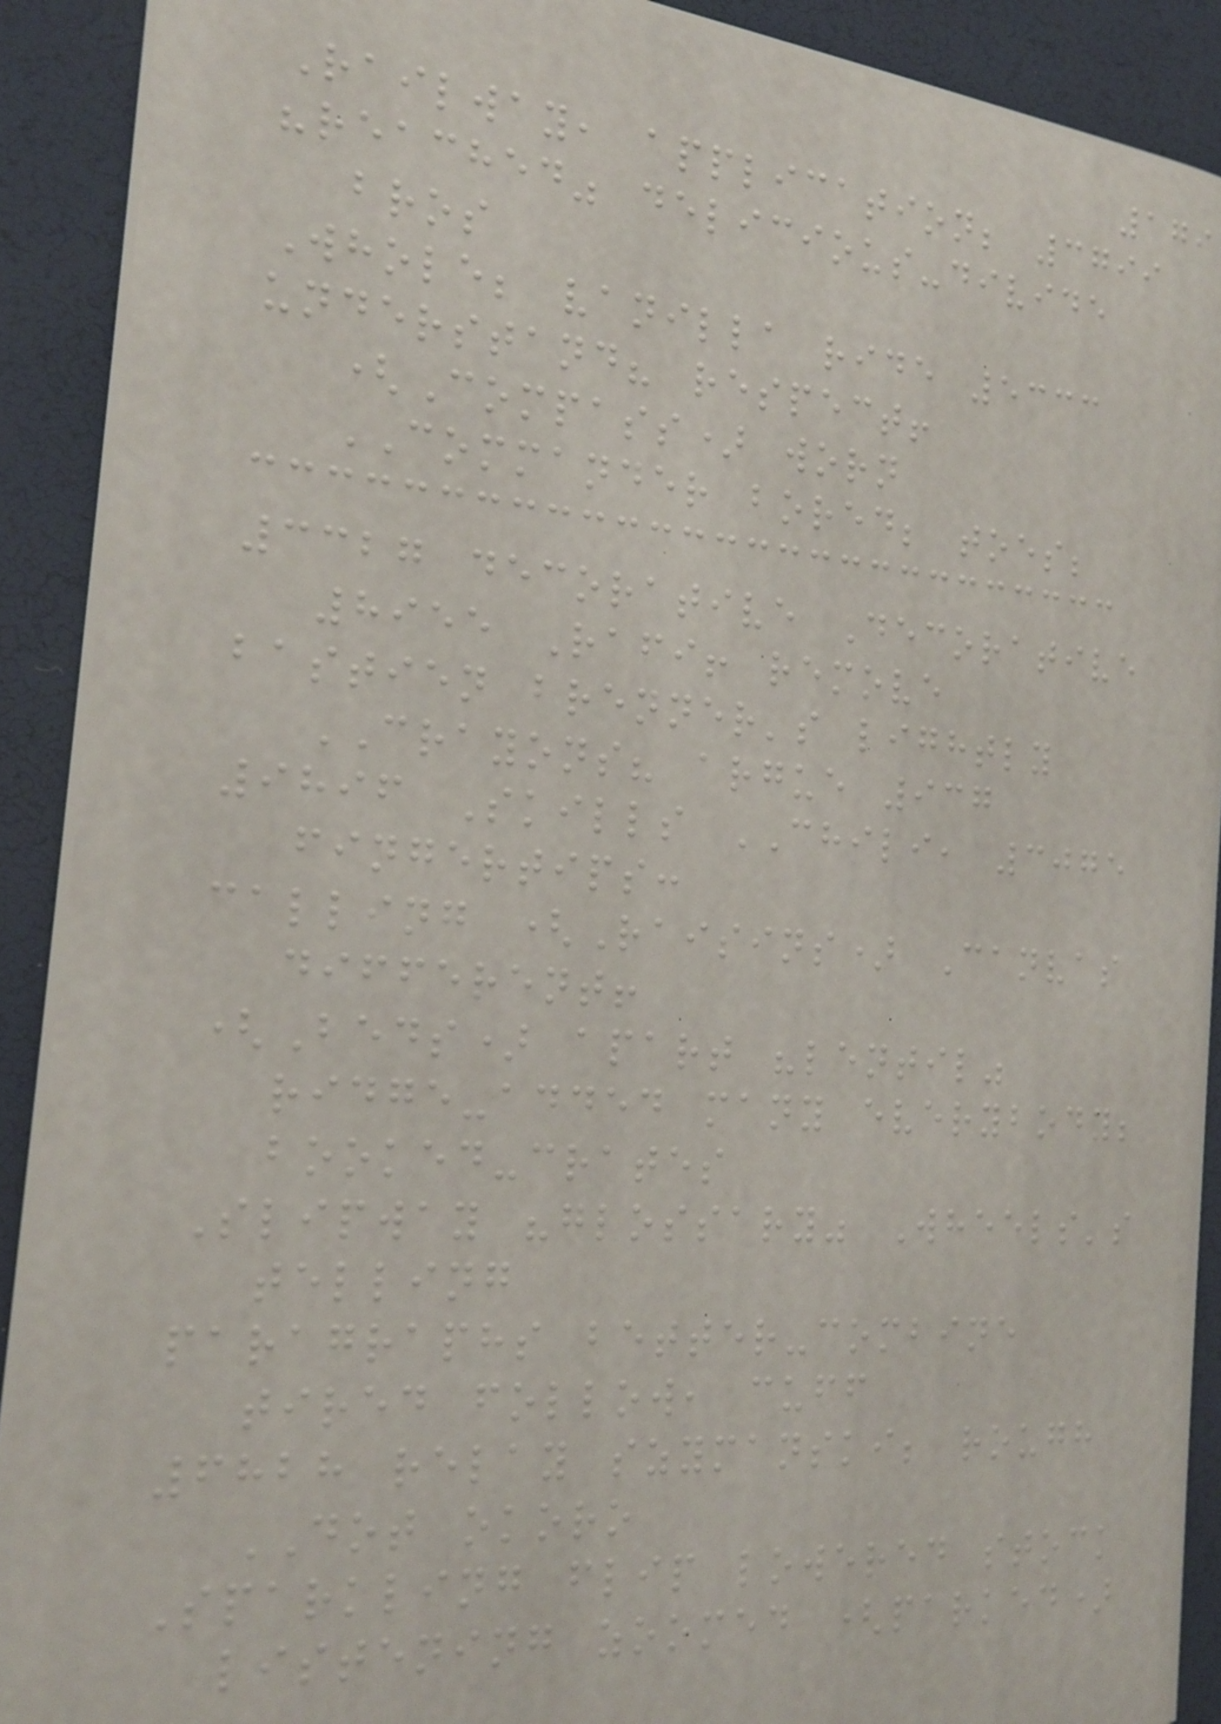179
Railway, application; 3799
"reached" delicious-divide
bros
Whole; vanilla ride 5333
understand? respect!
(Compass) worn
COMMANDER bored; toes;
3327 decorative Decorative
8955 Rafi! remove
bastien brenner's lightly
CRAYONS? argue 937
9896 Skills CHILI, 3075
fingertips:
calling (Raisins) Canvas
different!
(Beds) apart "lentil"
ridge-added many everybody;
booked-crates
Slipway "glossary" Wheels's
telling
paragraphs better-combine
tired follow, cuff
6828 relay szymanski; rough
DOT okoro
Sparkling flip lowered stock
listening zoomed (parked)
